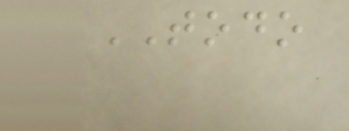TODO
